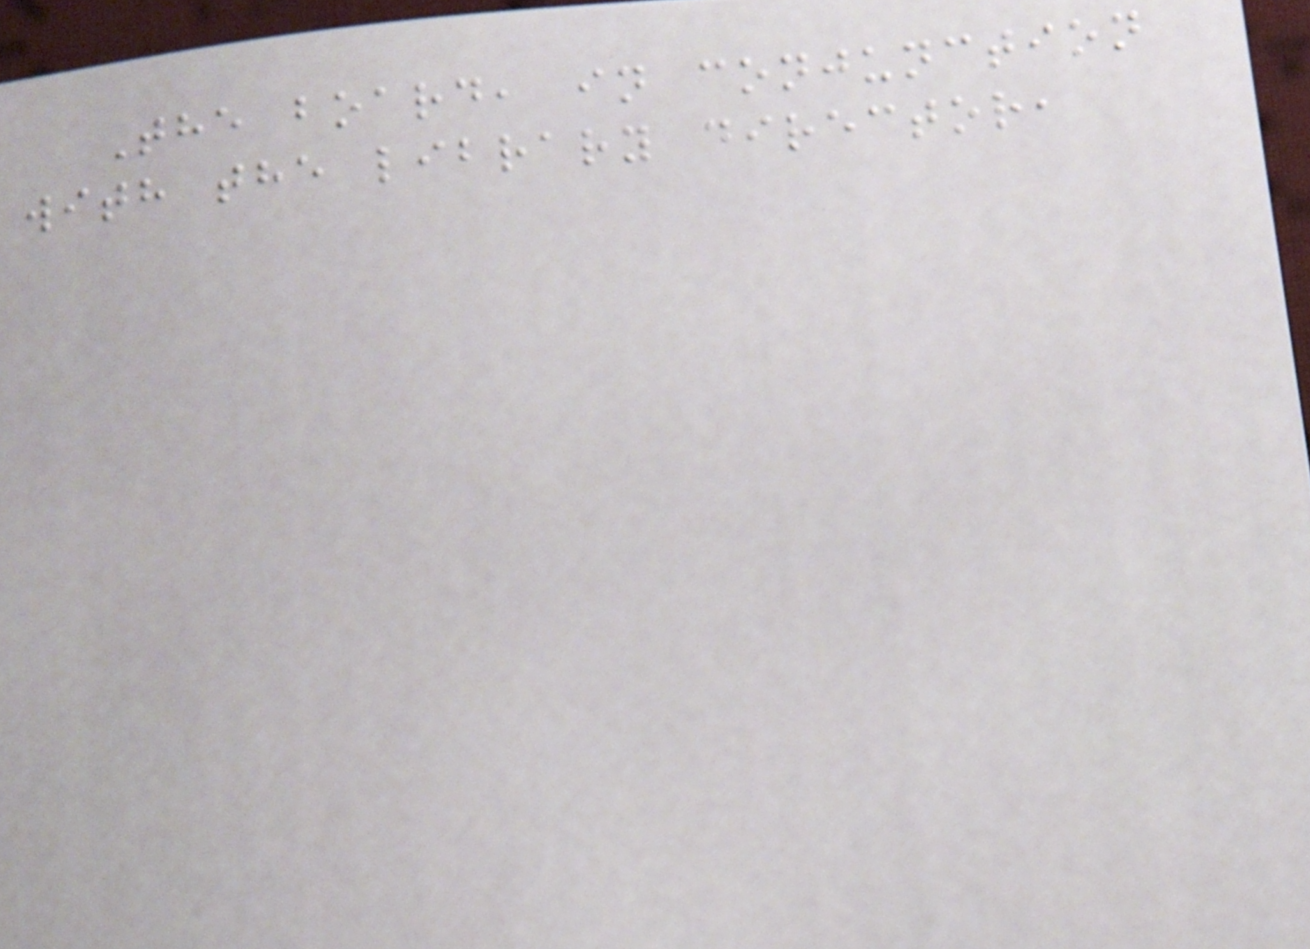The board, in conjunction
with the library director,
